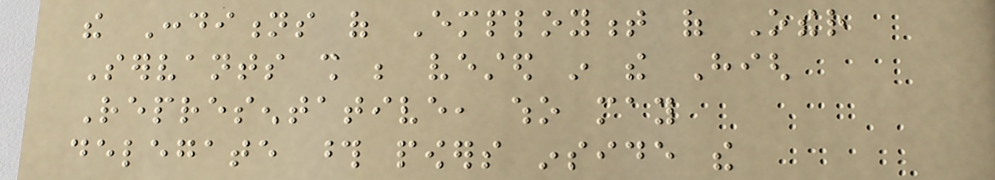the Conditions of Employment of Other
Servants shall be vested in the High
Representative, who may
delegate those powers inside the
